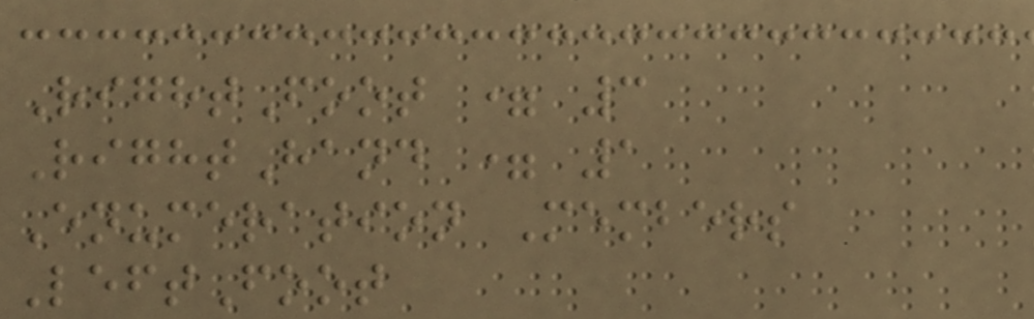RightFoot = 3
RightHand = 1
Enumeration Members
LeftFoot
